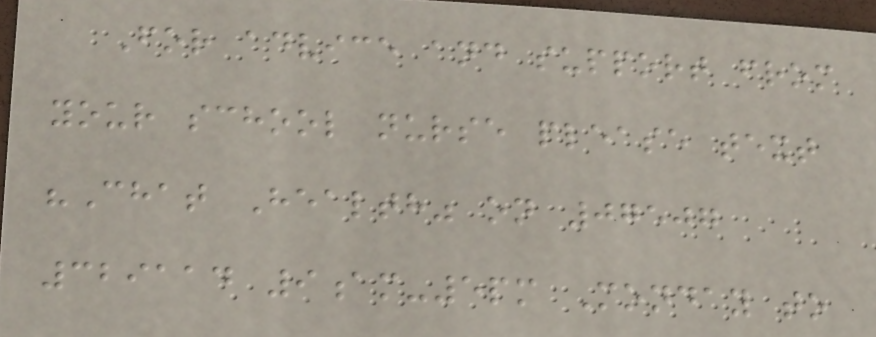For advice and support from
your school nurse please text
"Chat Health" on 07507
329114 9am-5pm Monday to
